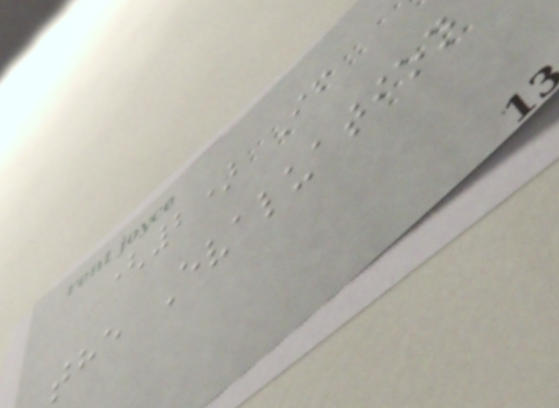(2) If
the Evaluation
